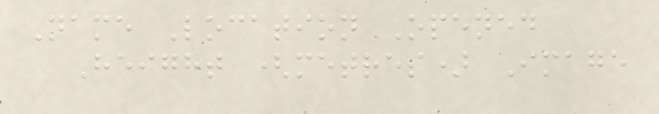Name Location Opened
Height (metres) Image
